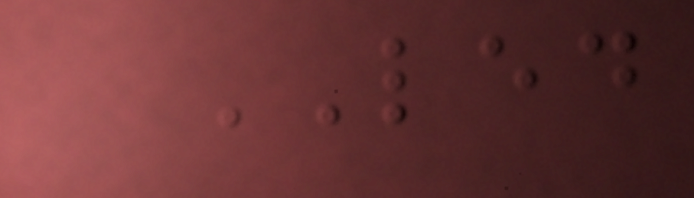LED
